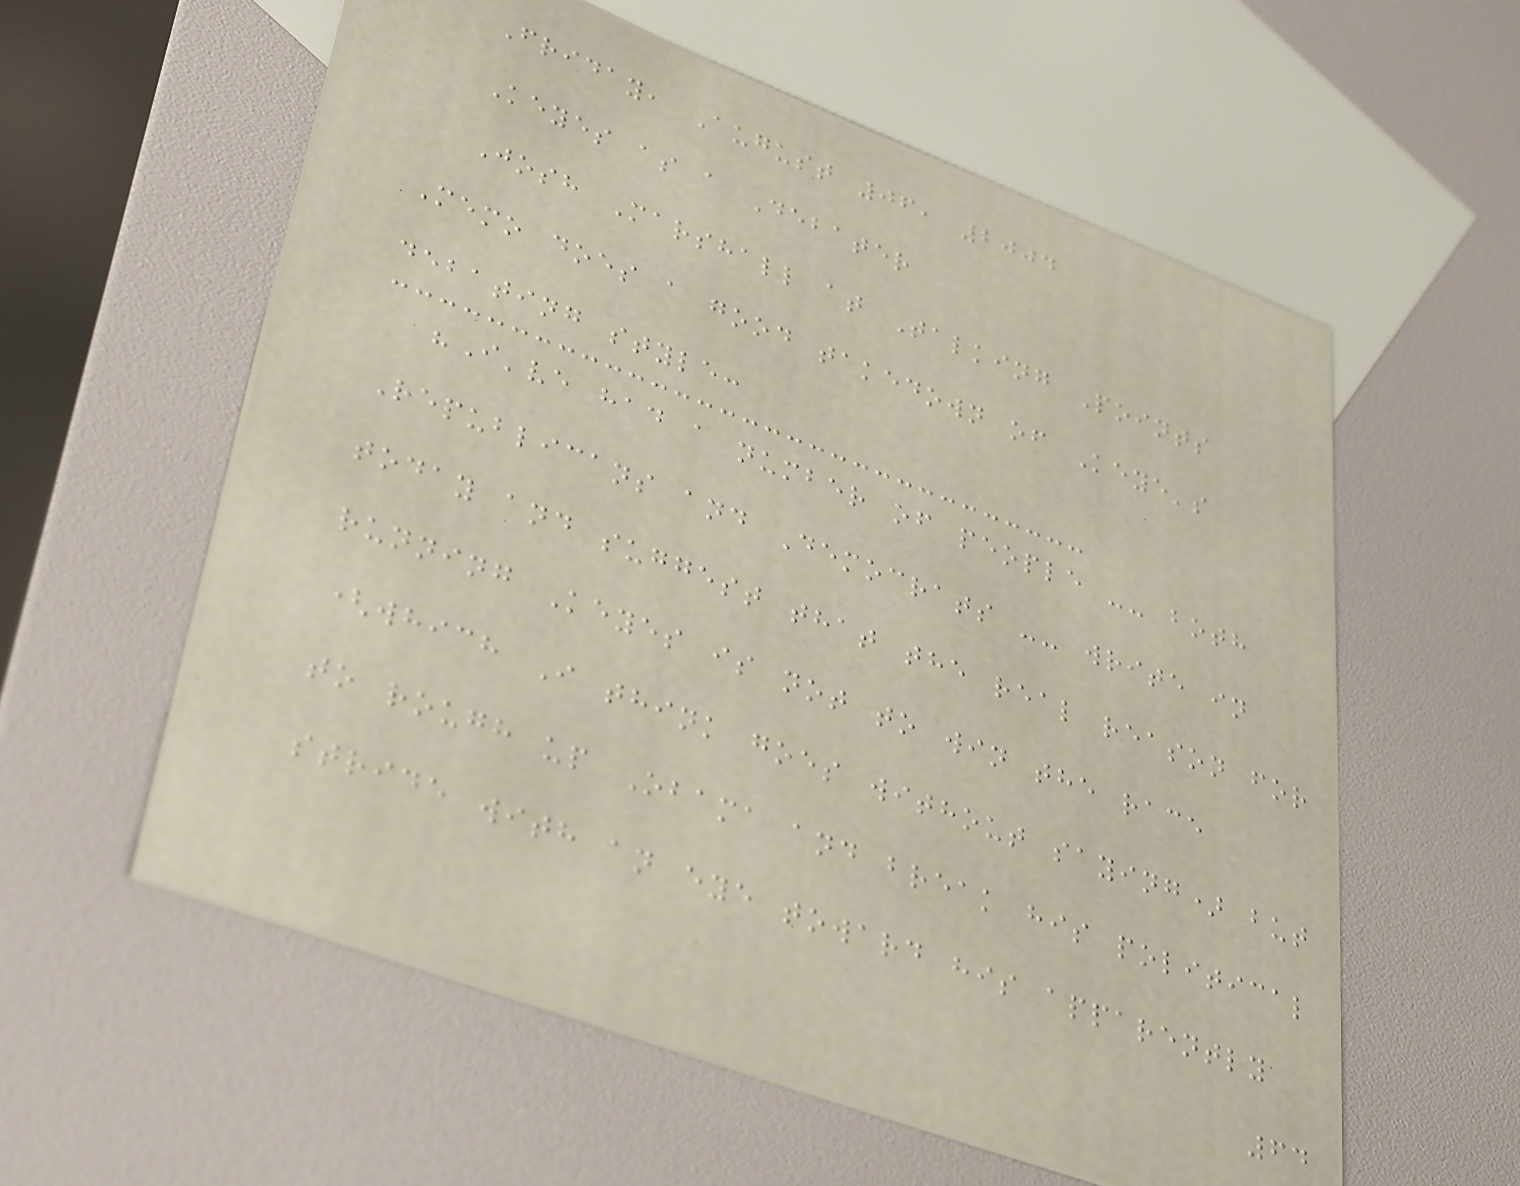Friday, August 06, 2004
Keyes as a Debater
Josh Marshall at Talking Points
Memo does a good takedown of Keye's
debating style:
"I've had a number of people -- both
Republicans and Democrats -- write in
today and suggest that the real reason for
running Keyes is not to win the race
(which I think goes without saying) but
to rough up Obama and break his political
stride with an eye toward his apparently
64
